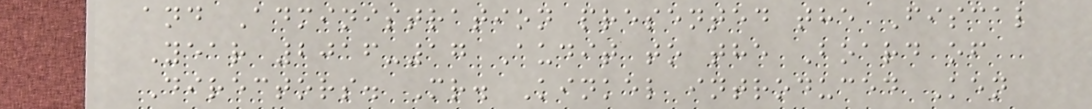and Administration presented the Fiscal
Year 2016-17 Audit to the Board of
Directors. Mr. Kinkel introduced Ken
